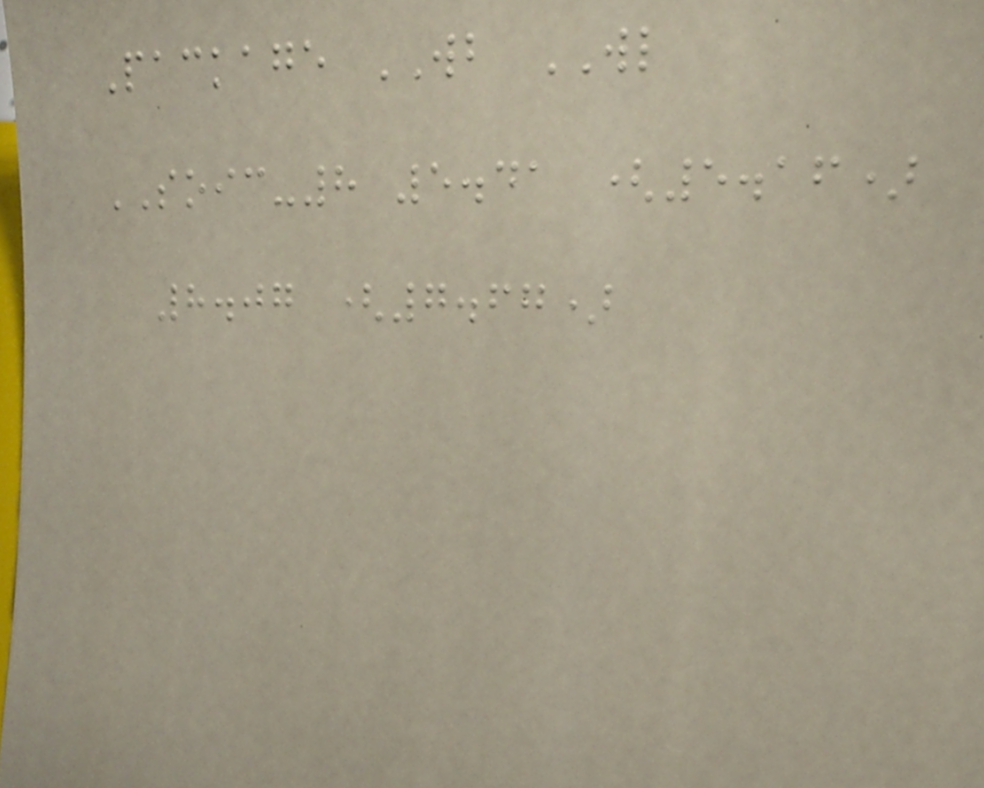Package WB WL
SOIC-8 5.41 (5.16)
8.07 (7.67)
